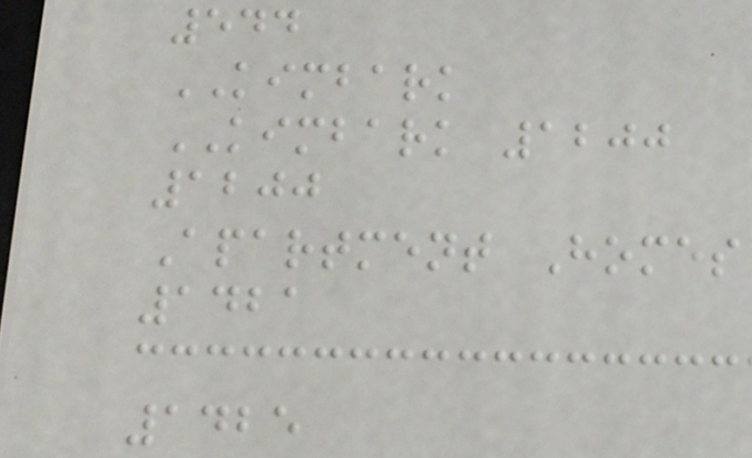544
KIMBARK
KIMBARK 1200
1200
Apartment Homes
1421
1425
